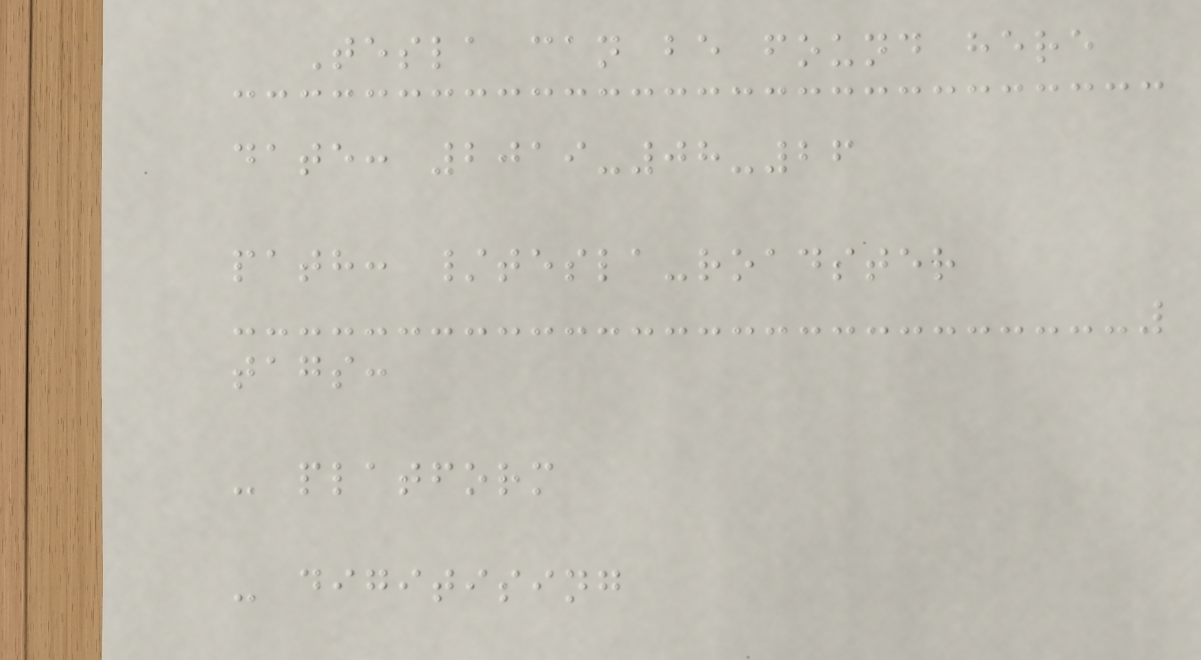Tesla can be found here
date: 2019-08-26
path: /tesla-roadster
tags:
- platform
- digitising
